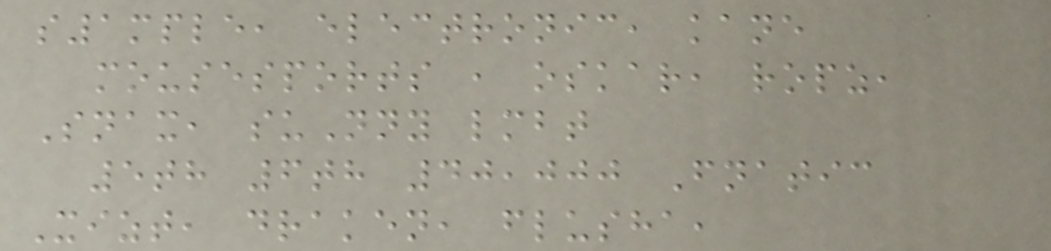s1mple, electronic, kane
mousesports , oskar, ropz,
Snax, suNny lmbt
5th 6th 40,000 Fnatic
Xizt, draken, flusha,
